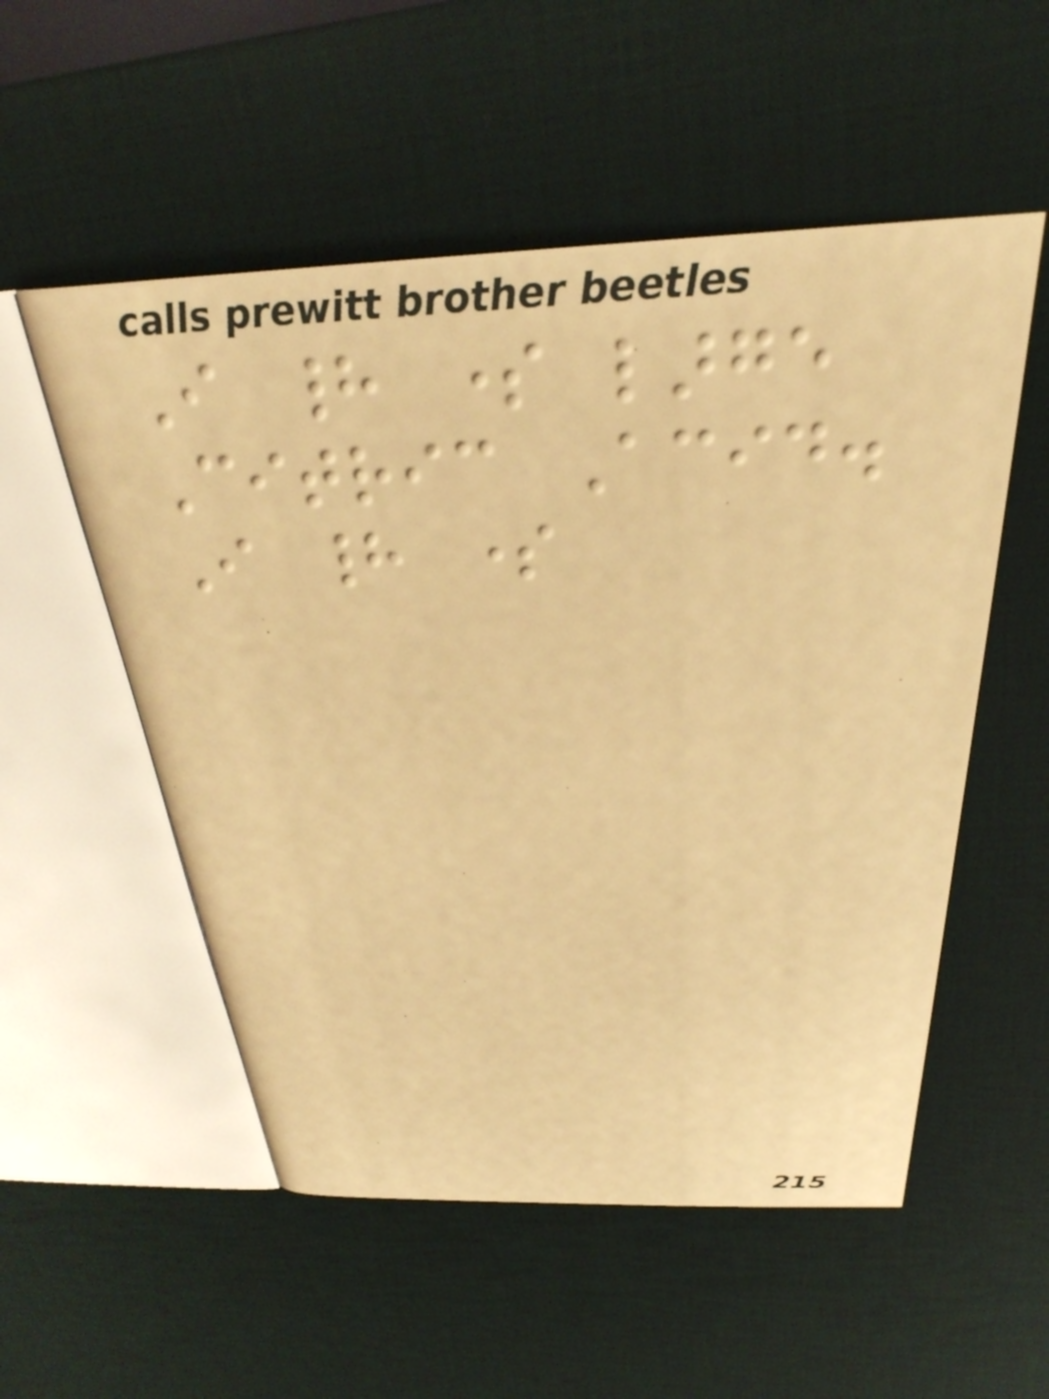I had some large
Citric Acid.
I had some
